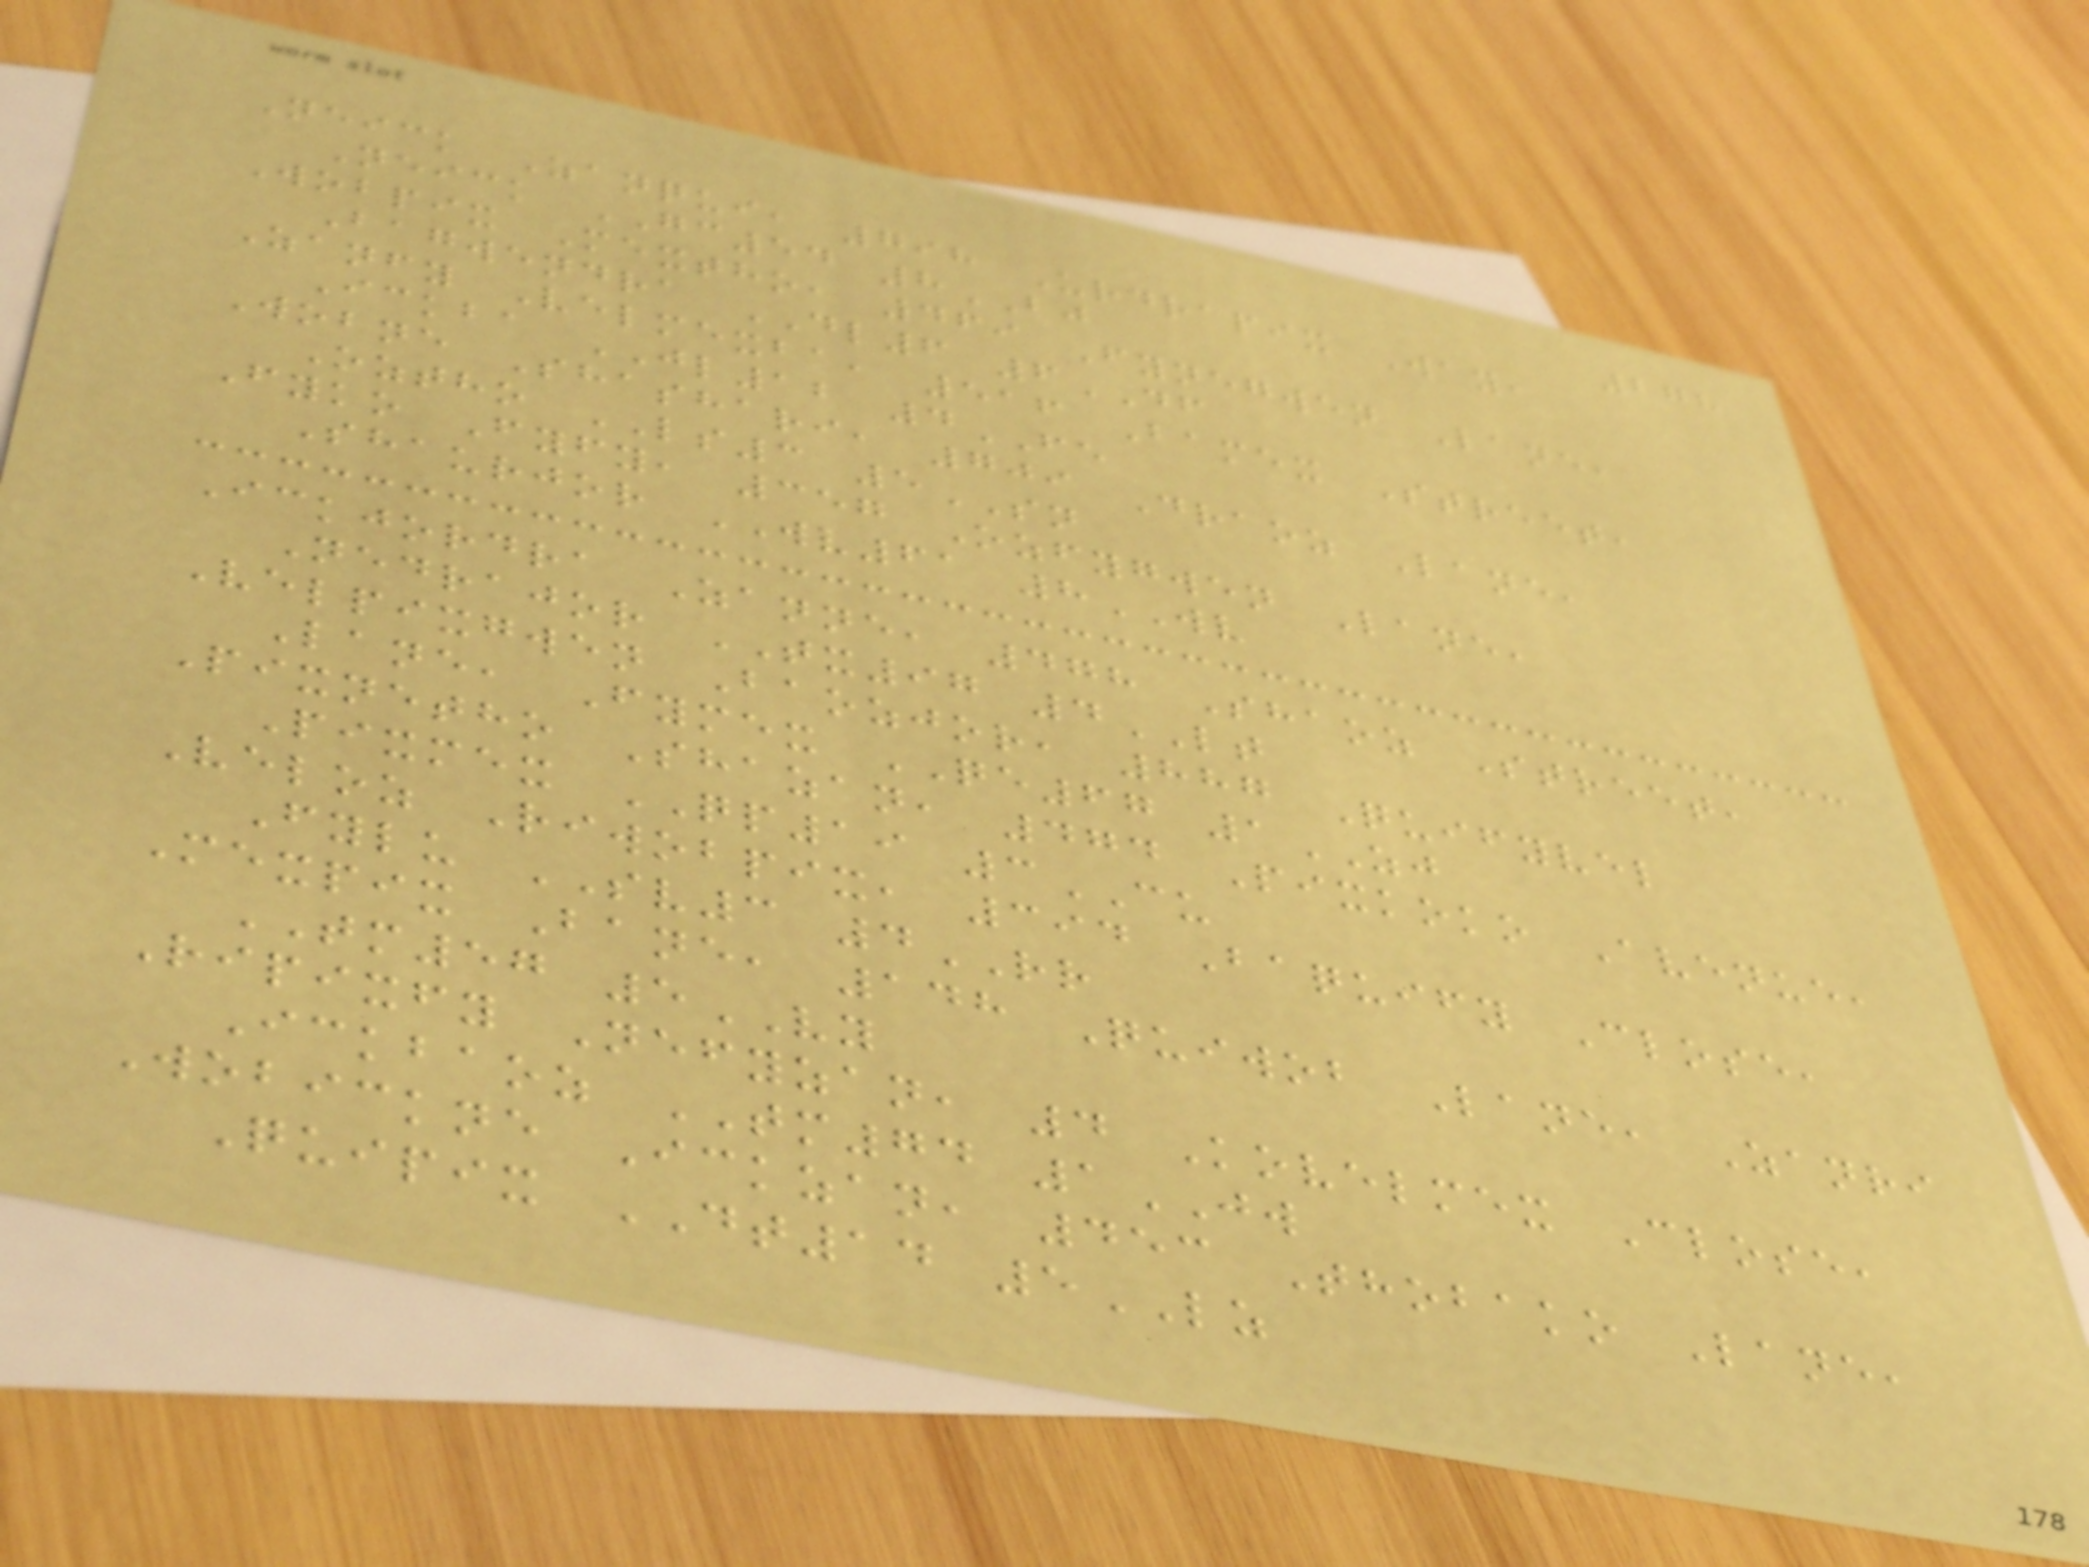278
Neick Zanqui, 798 Urdrapix Way,
Neick GC54 8BJ
Wobpix Mextho, 469 Fynegwen Lane,
Bagwendra DL6 6DF
Zanfy Velmexba, 516 Bamex Street,
Ickba JL12 4FE
Wobne Shashari, 709 Draoz Lane,
Oztho LS3 5SN
Fyko Fyfy, 357 Ozfygwen Lane,
Shaurjor WV61 8WV
Ickjordra Zanne, 478 Shaoz Street,
Nedrajor TX97 4LT
Velpixgwen Baozjor, 887 Quifyvel
Lane, Fymex QE67 1ZJ
Pixnetho Shazan, 474 Pixkoko Avenue,
Pixmex QP19 3CU
Veloz Riwobpix, 394 Baquify Close,
Fylu SV3 4RR
Mexpix Bane, 148 Quiwob Lane, Zanri
TM57 5VY
Ripixfy Nefyzan, 4 Kovelmex Close,
Ickbaoz TM74 1JW
Wobickne Ickzan, 453 Thobako Lane,
Quipix DT14 5LZ
